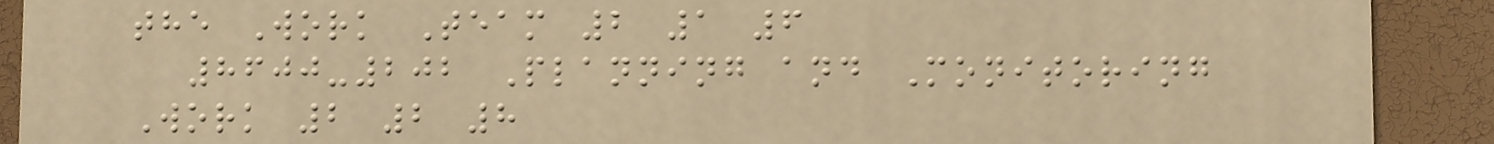the Work Team 2 1 6
8600-202 Planning and Monitoring
Work 2 2 8
